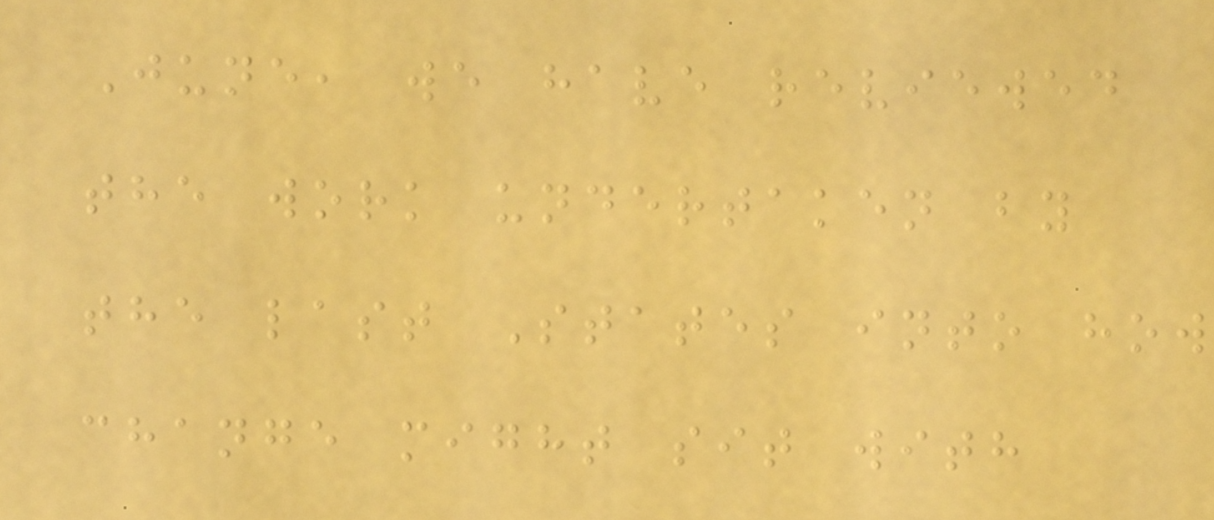June, we have reviewed
the work undertaken by
the last States into how
change might sit with
